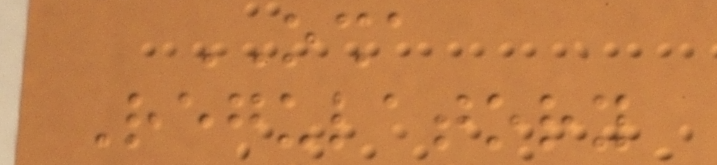OSHA
Regulatory
